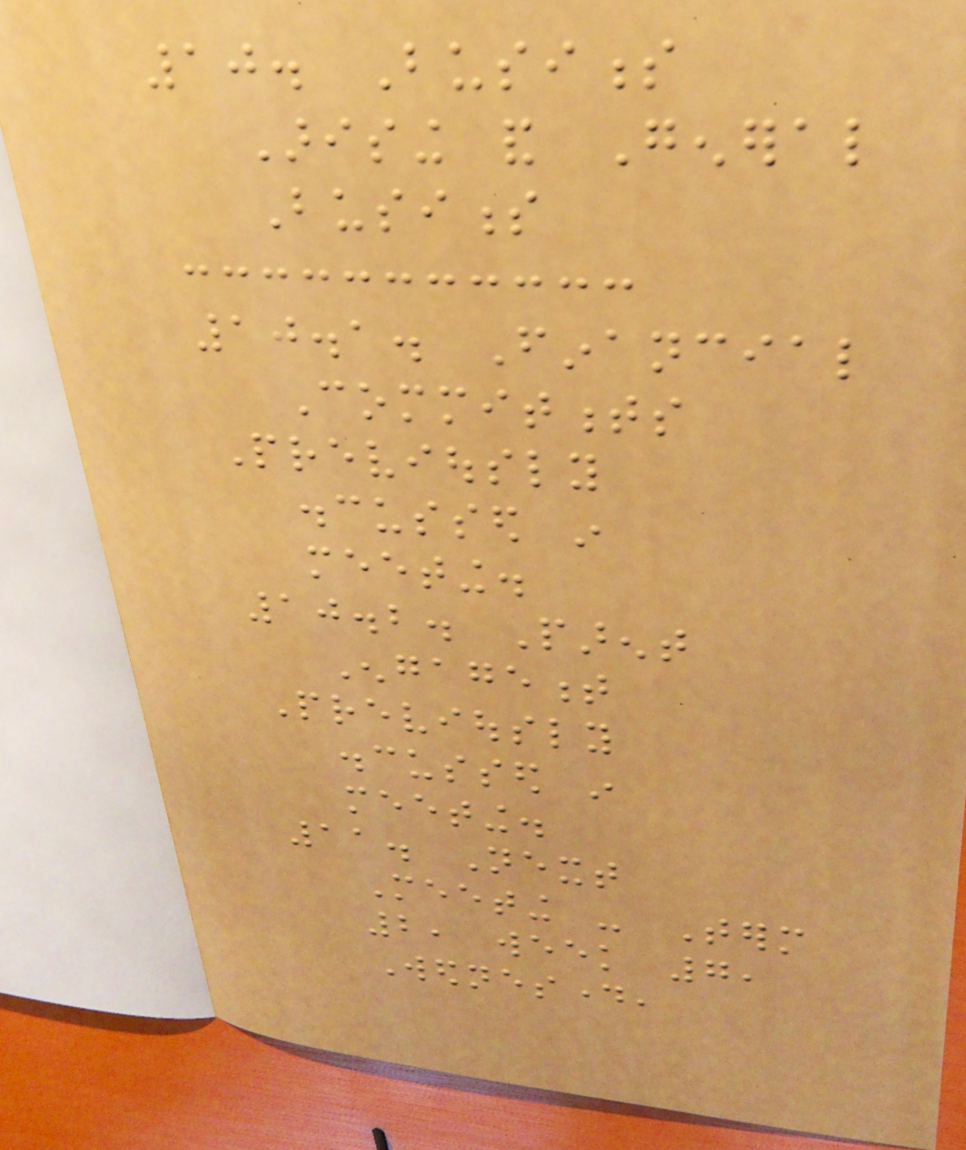10. Business
Arising and General
Business
10.1. Financial
Commitments
Previously
discussed in
meeting.
10.2. Parent
Engagement
Previously
discussed in
meeting.
11. Next
Meeting - Term
2, week 7,
Wednesday,
